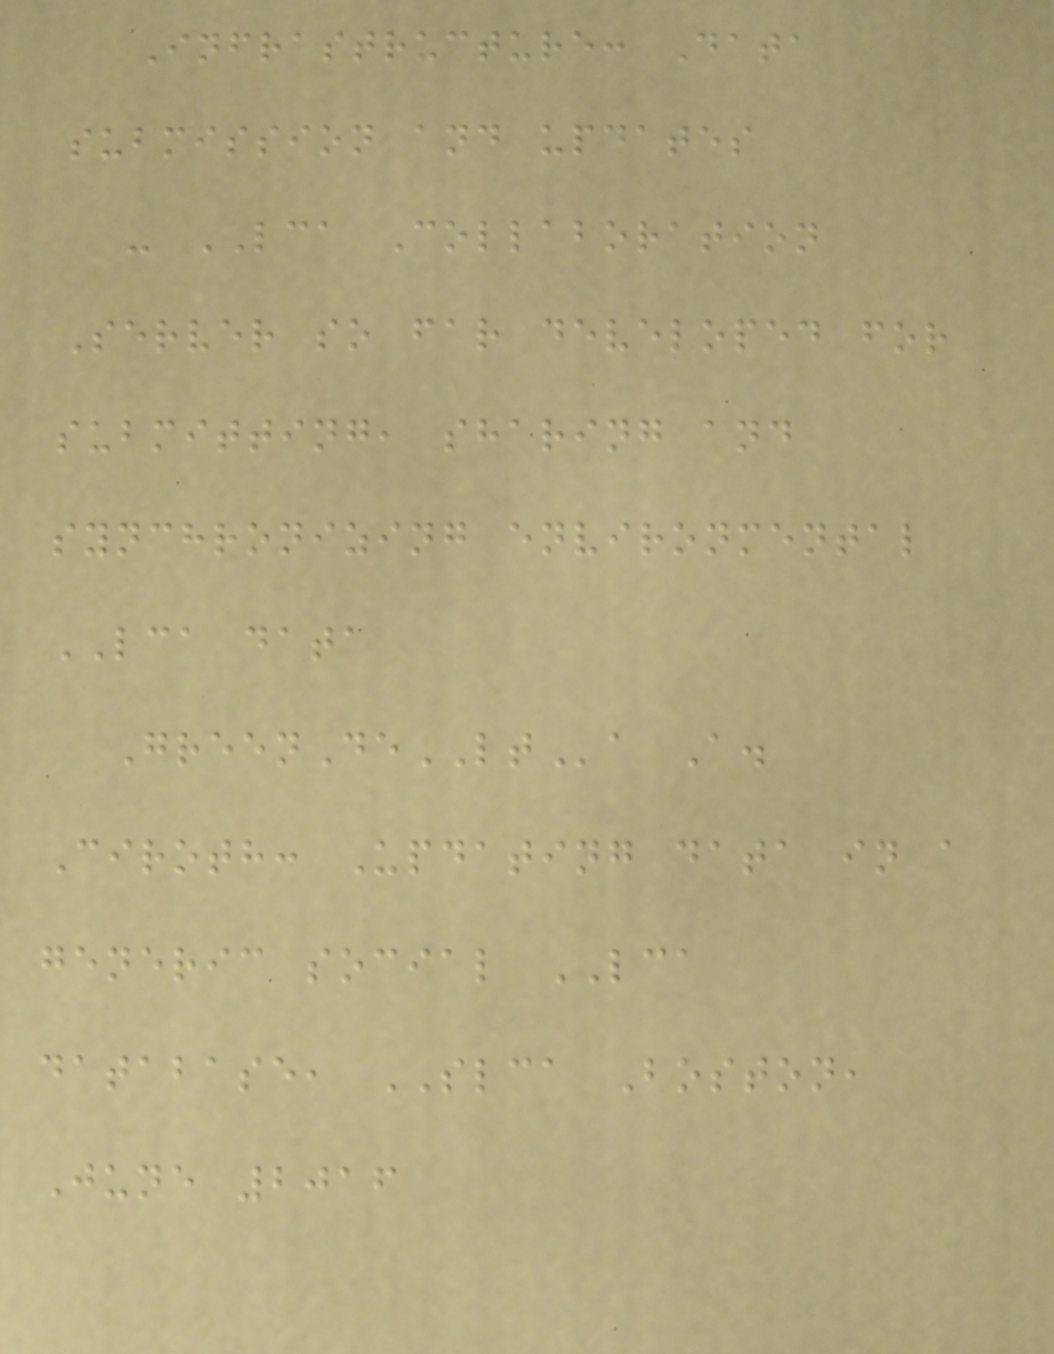Infrastructure: Data
submission and updates
- LCA Collaboration
Server so far developed for
submitting, sharing and
synchronizing environmental
LCA data
GreenDeLTa A.
Ciroth: Updating data in a
generic social LCA
database, SLCA Boston,
June 2016
